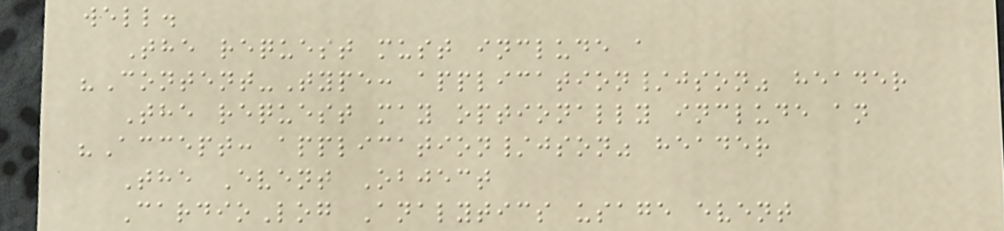well.
The request must include a
"Content-Type: application/json" header
The request may optionally include an
"Accept: application/json" header
The Event Object
CardioLog Analytics usage event
